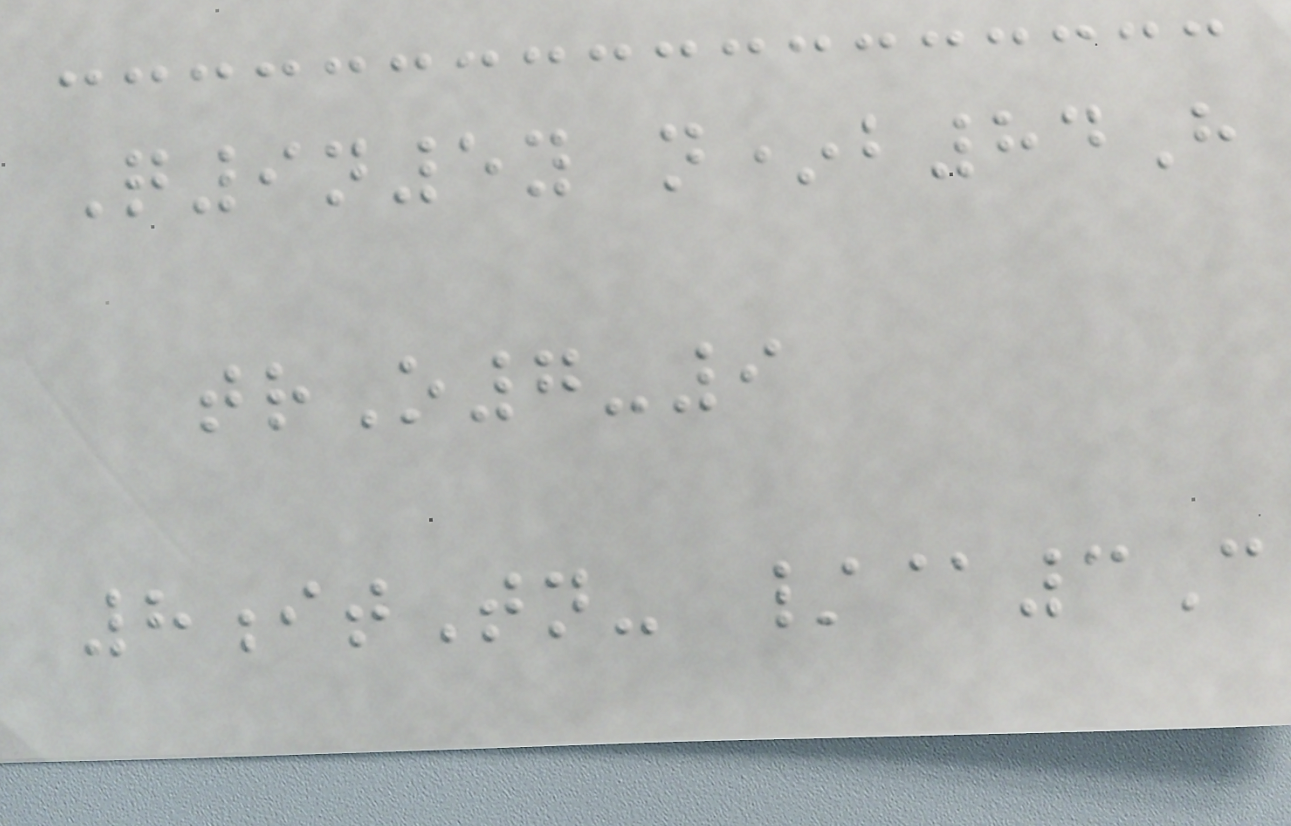Q9n5y n*b84H
trO7-9
8itTn- /@3C
